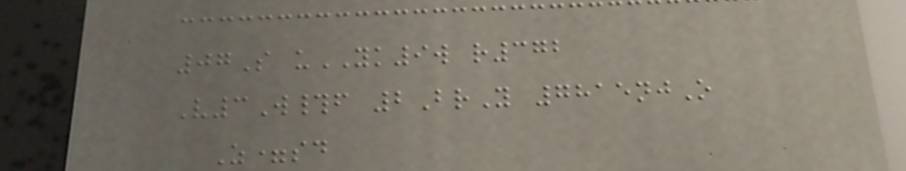07S uYK9w r372
V3W#f 2BrY 7815njO
Z=sd
